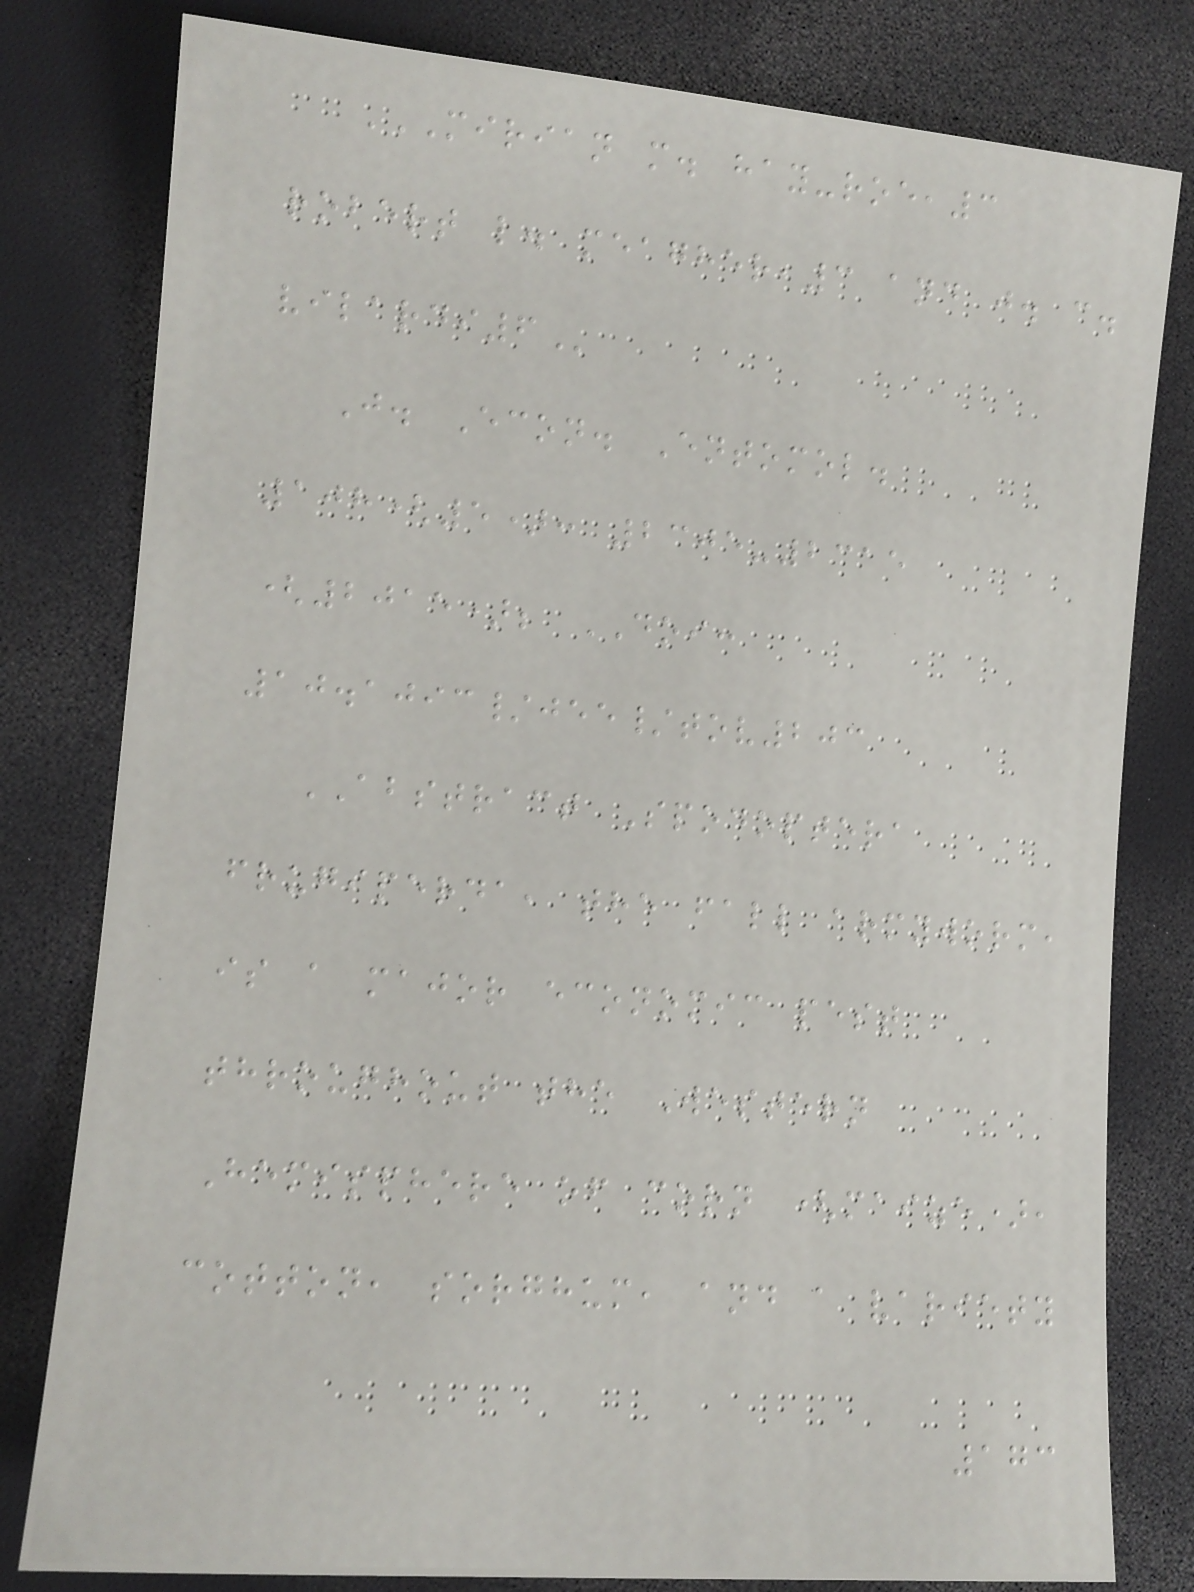MIRIAN M. HAY-ROE,3
ROBERT L. MEAGHER,3 AND J. C.
VILARDI6
J. Econ. Entomol.
108(5): 2305-2315
(2015); DOI:
10.1093/jee/tov203
ABSTRACT Spodoptera
frugiperda, the fall armyworm,
is a major economic pest
throughout the Western
Hemisphere of corn (maize),
cotton, sorghum, and a variety
173
